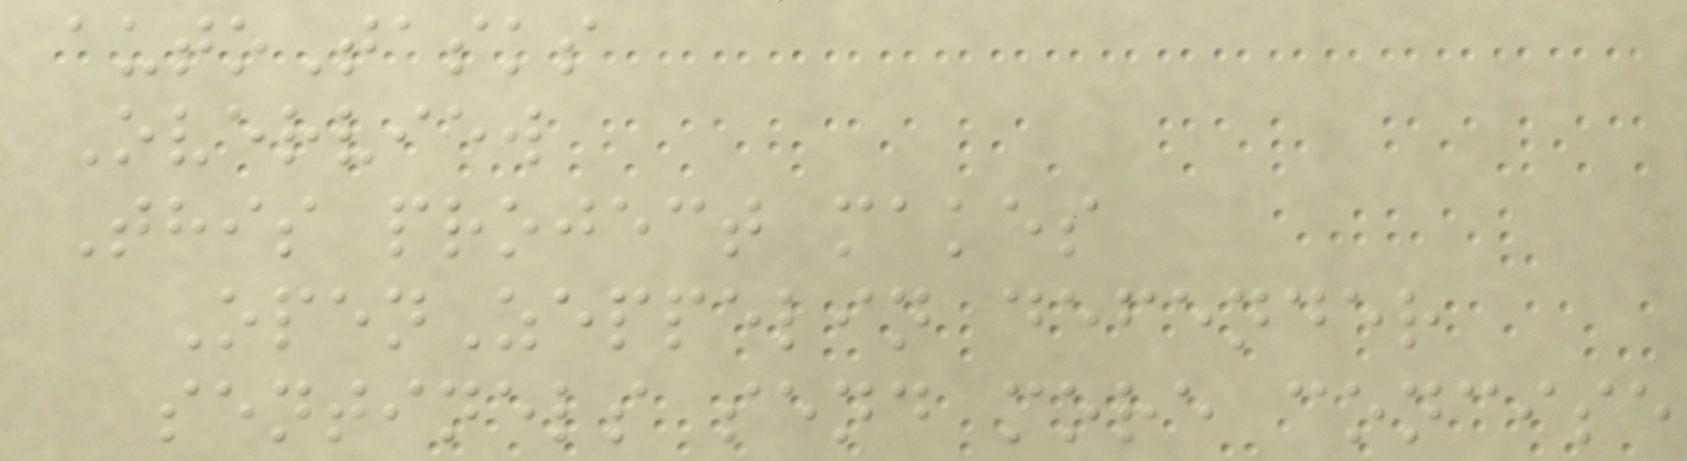autoTasks
Overview
This project makes
OpenZeppelin defender
sentinels send more concise
